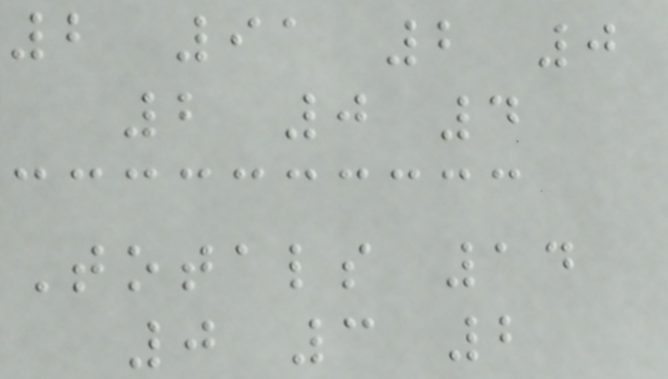2 91 2 0
2 0 4
Totals 14
0 3 2
